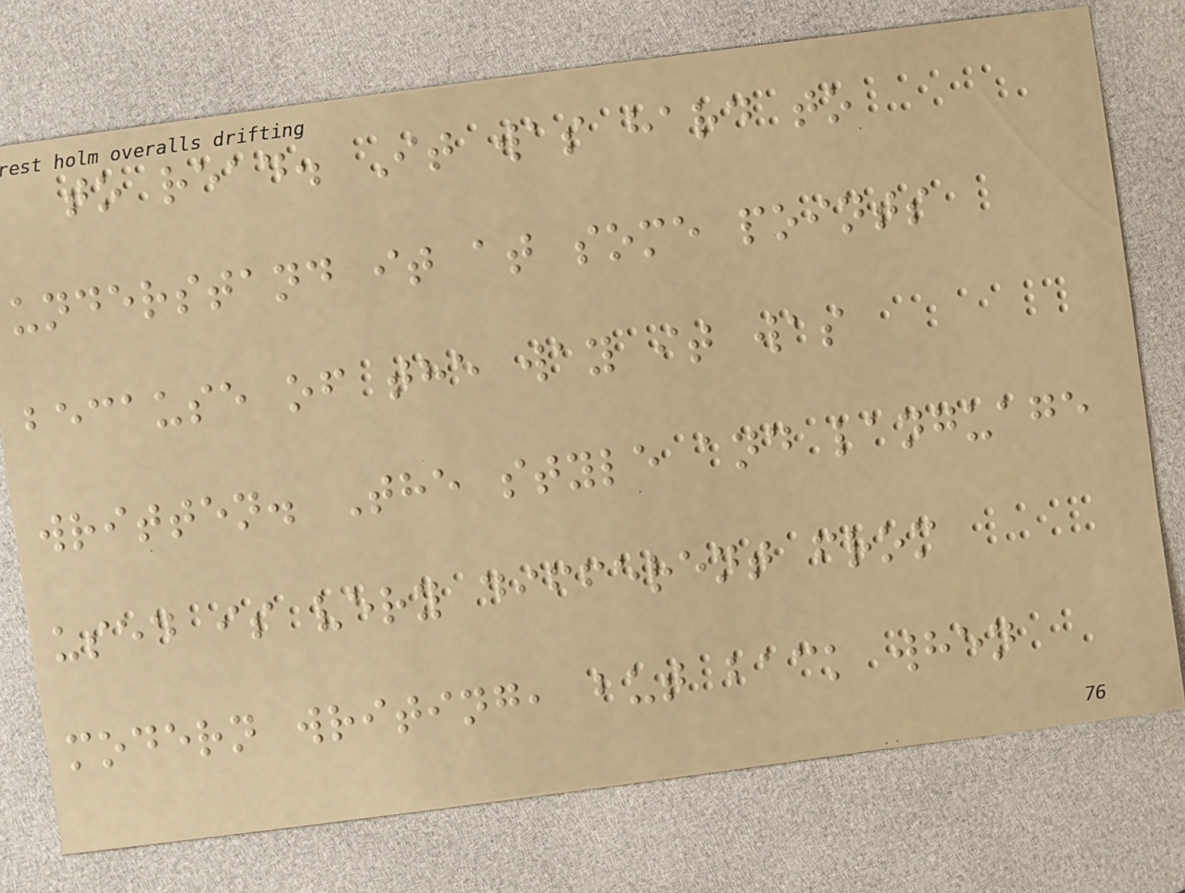to read. It was hard to
understand it at some points
because of the way it was
written. The style and language
used is very different from
modern writing, but back when
